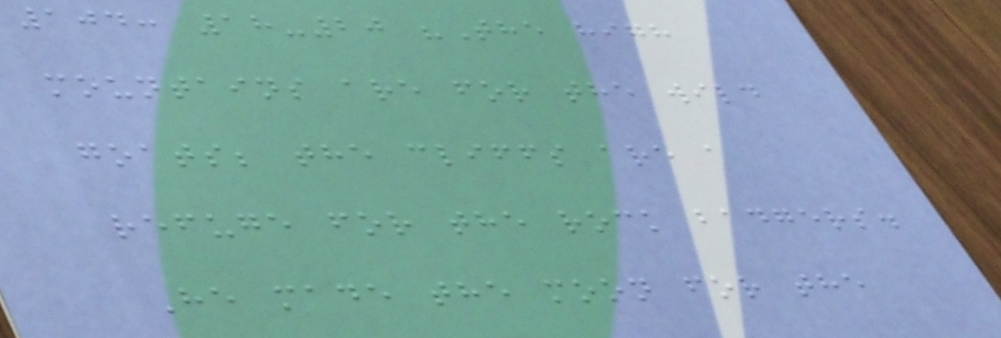104: 18-20 "The high
mountains are for the wild
goats; the cliffs are a
refuge for the rock badgers.
He made the moon for the
